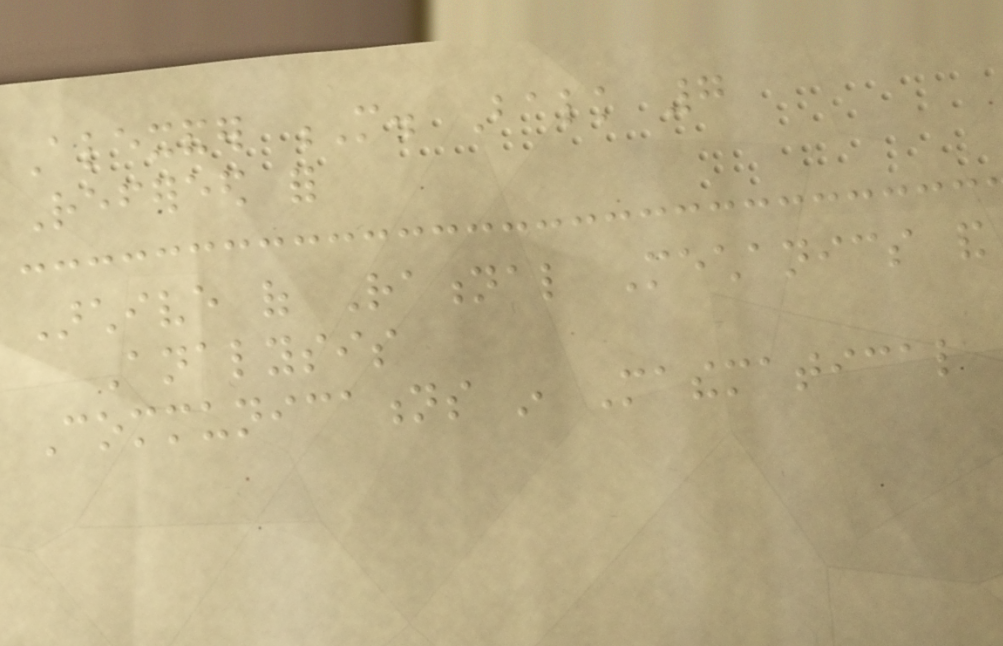Alexander M. Balk 7
Refereed for
Archive of Rational Mechanics and
Analysis
Communications in Mathematical
